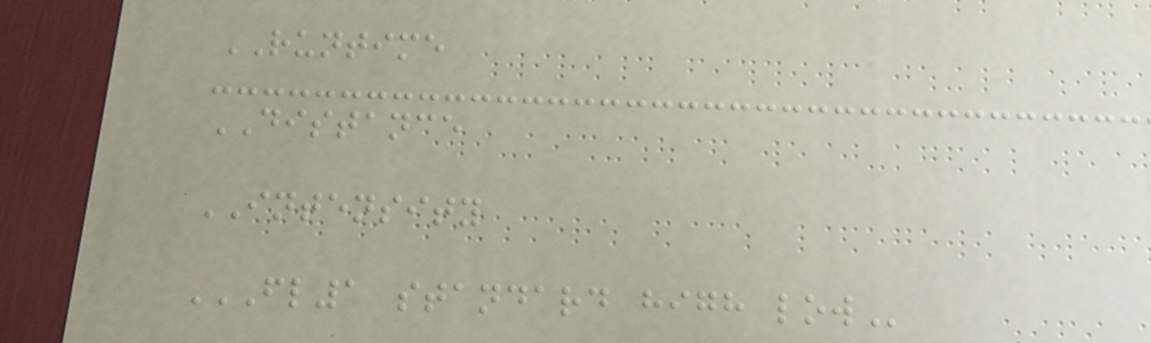RUNTIME
DISTANCE
INTENSITY
FL1 STANDARD HIGH LOW
